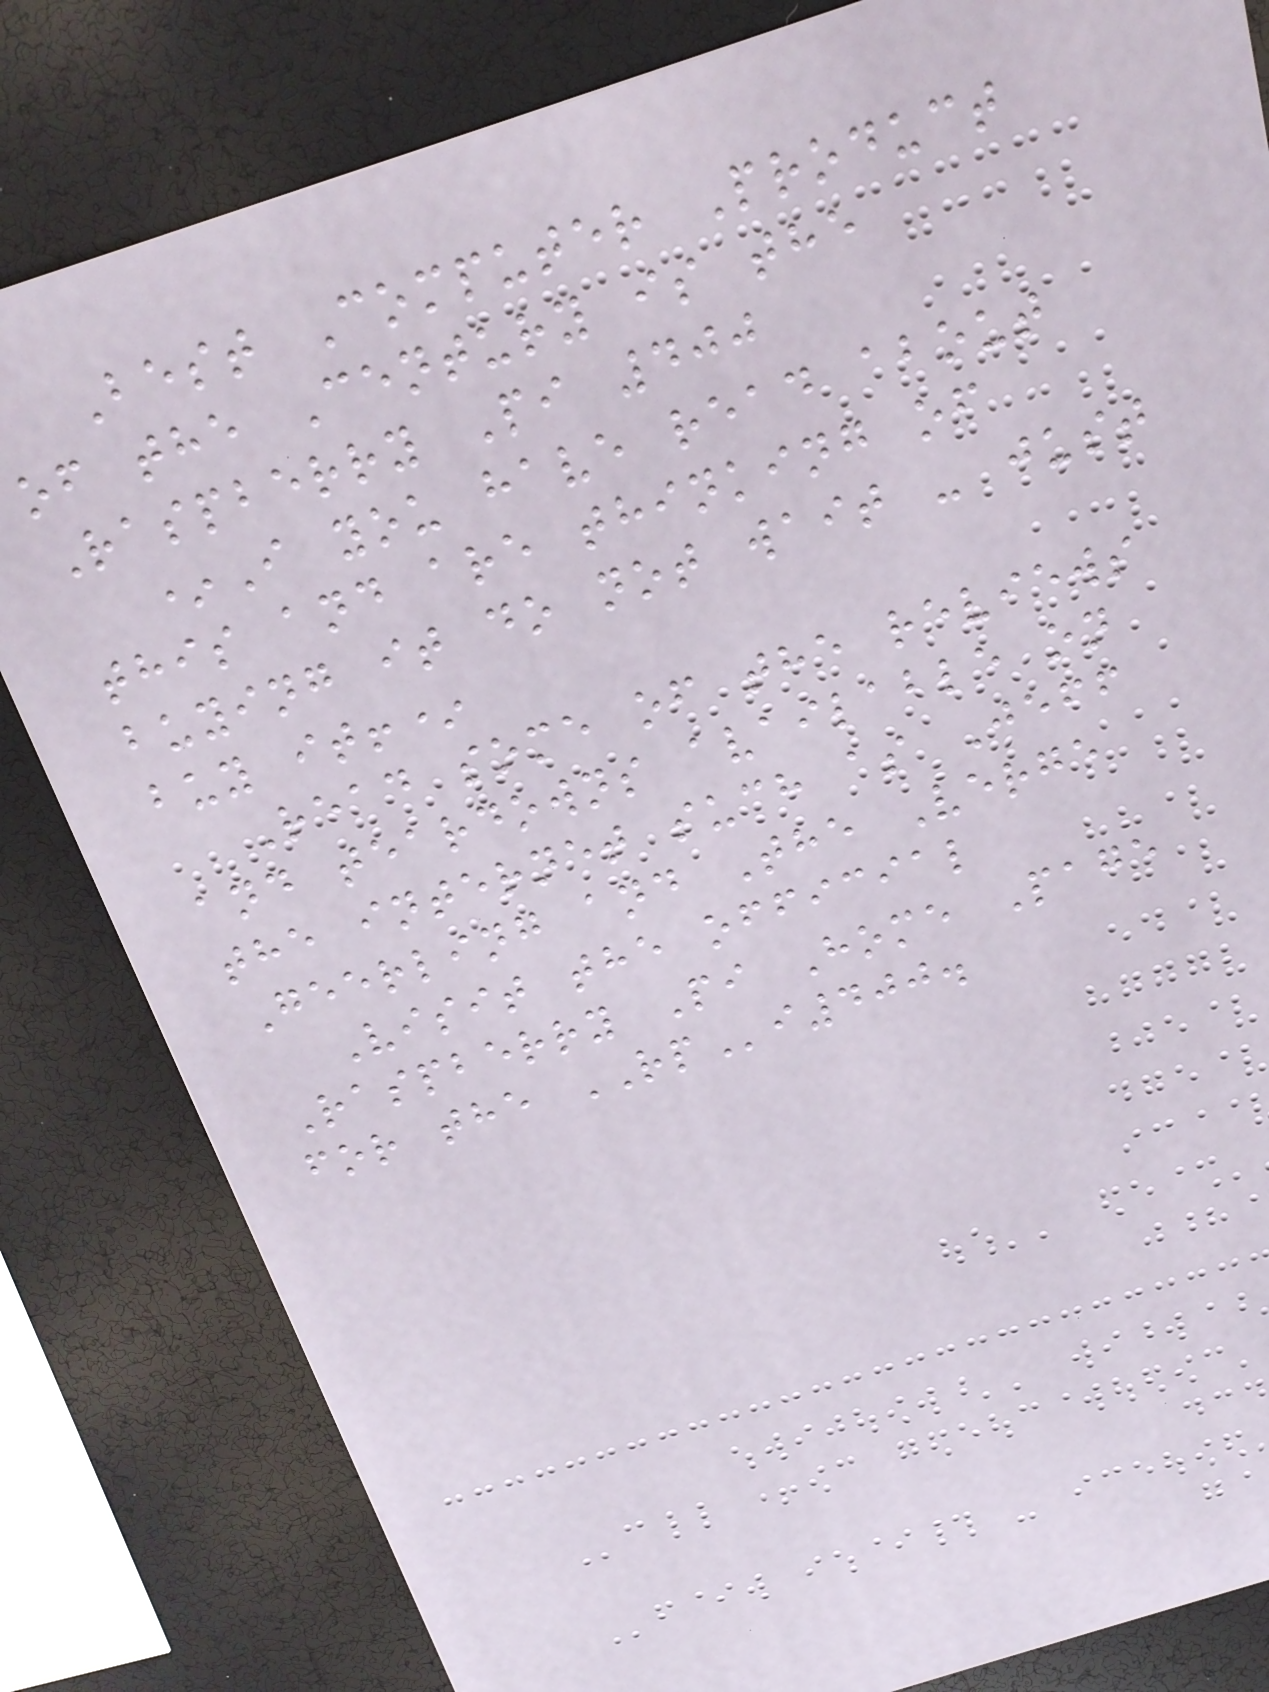Best Computer Product
of the Century is the
Raspberry Pi 400
*I you have read about
this and are thinking of
buying it do not wait - just
buy it!*
Read some of the reviews
and teardowns available on
the internet such as Jeff
Geerling and The Verge
Visit the official
Raspberry Pi Home Page
for the RPi400.
